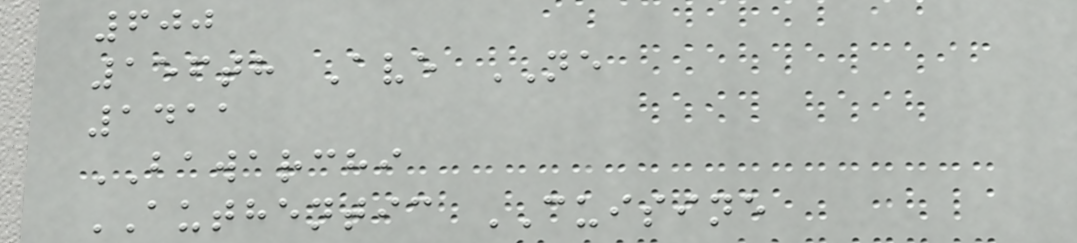600
156th Ave NE
1411
BAWARCHI
AUTHENTIC CUISINE
